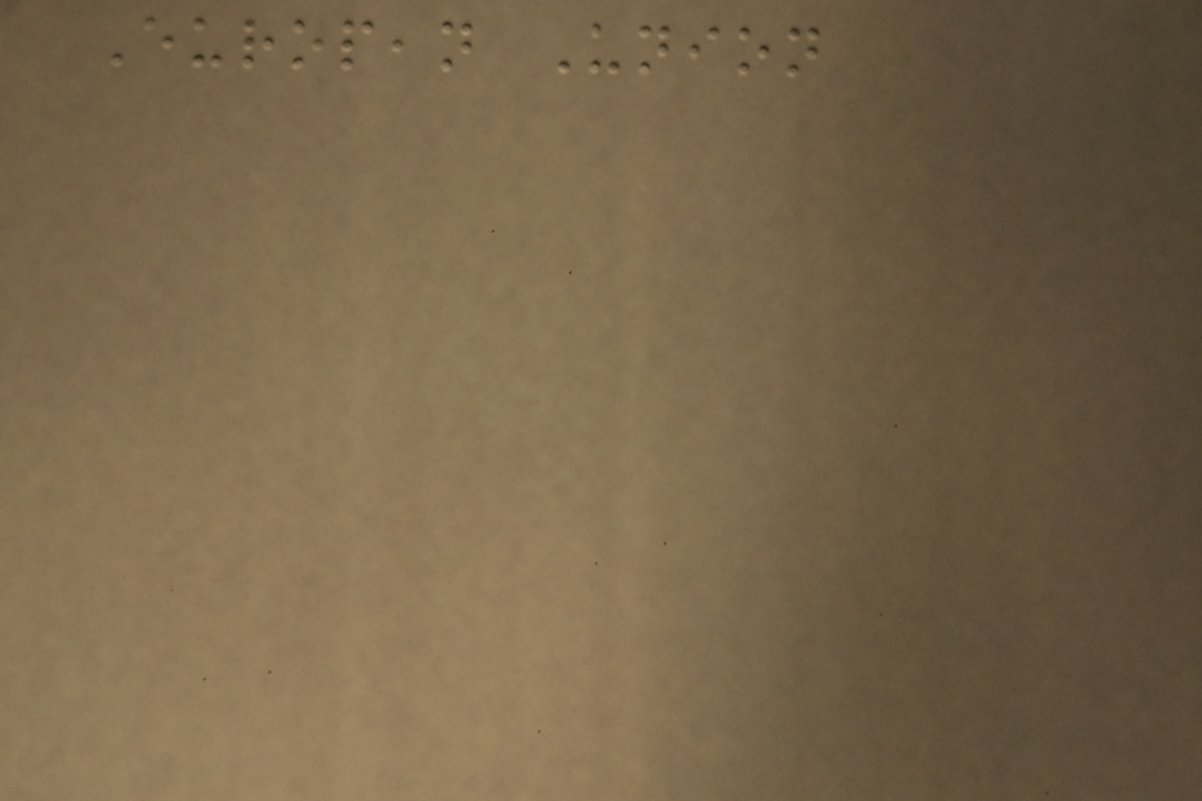European Union
